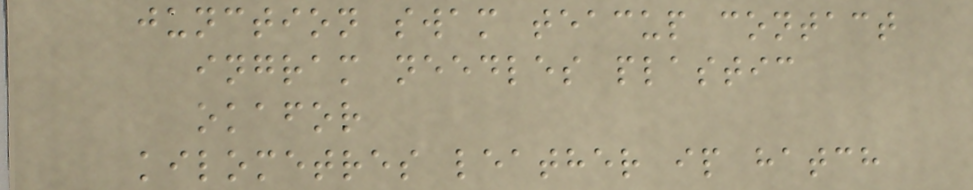junction swam teacup contact
ingram needles plastic
okafor
kilometres leather ip hatch
